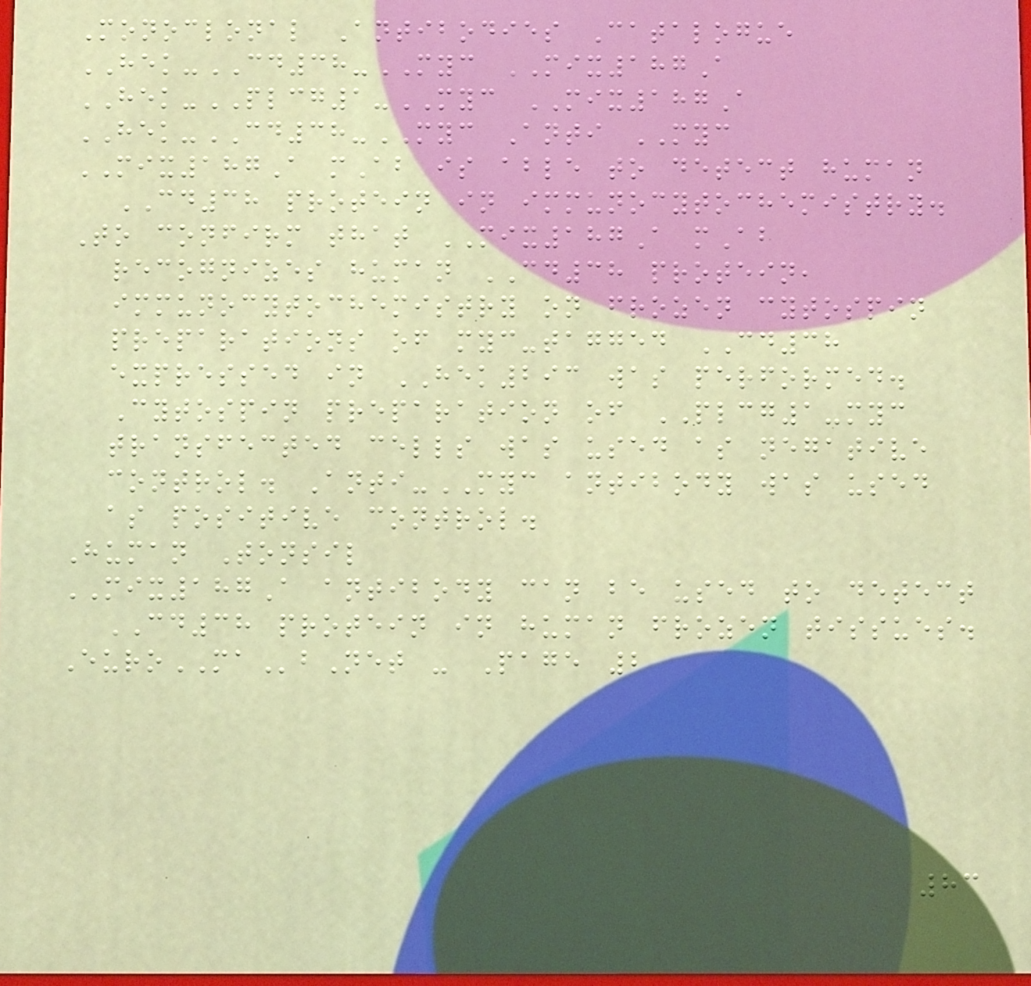Monoclonal Antibodies Catalogue
HEK-CD38-MYC MIX187A
HEK-PLCG1-MYC MIX187A
HEK-CD38-MYC Anti MYC
MIX187A mAb is able to detect human
CD38 protein in immunocytochemistry.
To confirm that MIX187A mAb
recognizes human CD38 protein,
immunocytochemistry on frozen cytospin
preparations of myc-tagged CD38
expressed in HEK293 was performed.
Cytospin preparation of PLCG1-myc
transfected cells was used as negative
control. Anti-MYC antibody was used
as positive control.
Human Tonsil
MIX187A antibody can be used to detect
CD38 protein in human frozen tissues.
EuroMAbNet - Page 2
83
